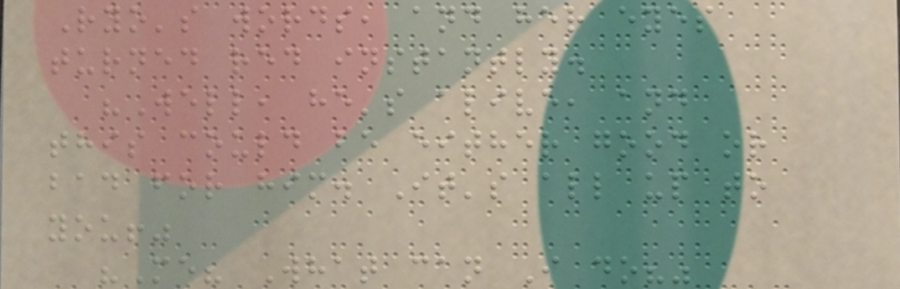Ryo's words, and her eyes
turned red instantly.
"Well, he's alive, and
this could be either good or
bad for him. It's all up to
you!"
"Me? What can I do?"
